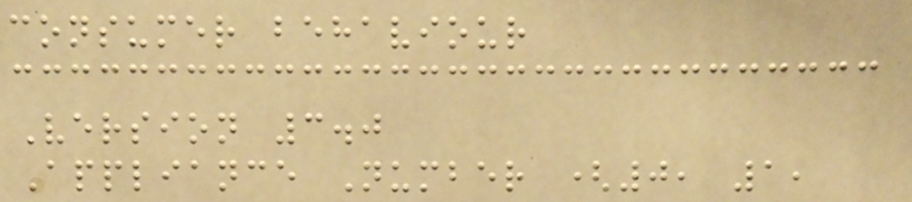consumer behaviour
Version 3.0
Appliance Number (0, 1,
